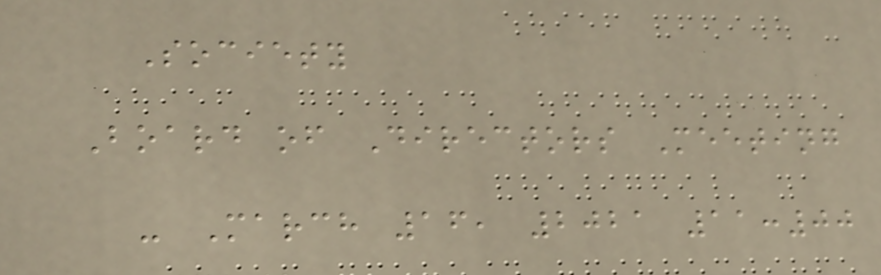Society
Board of Directors Meeting
- March 16, 2021 11:00
